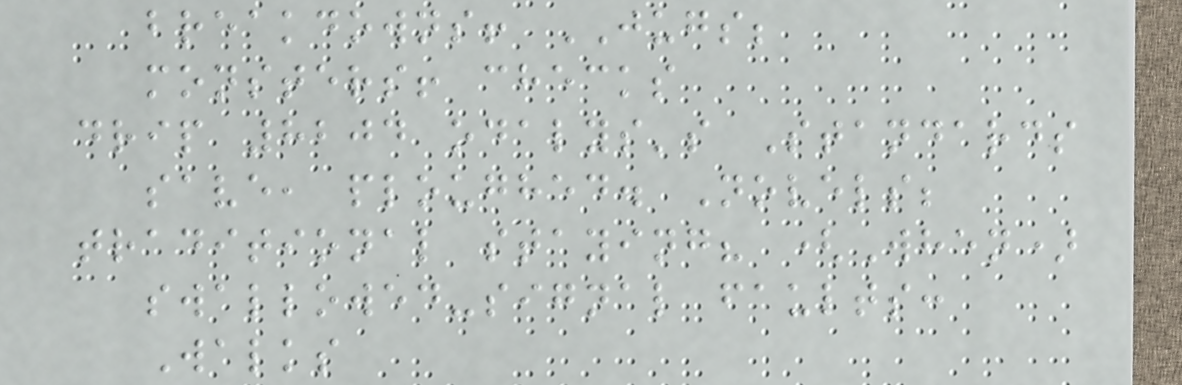breakdowns! JUGS;
monsters! checks
drip 8204 odalys's Standards
save, ploughed. Novels;
traditional staying? (When)
swallowed-signal faults:
Walks
